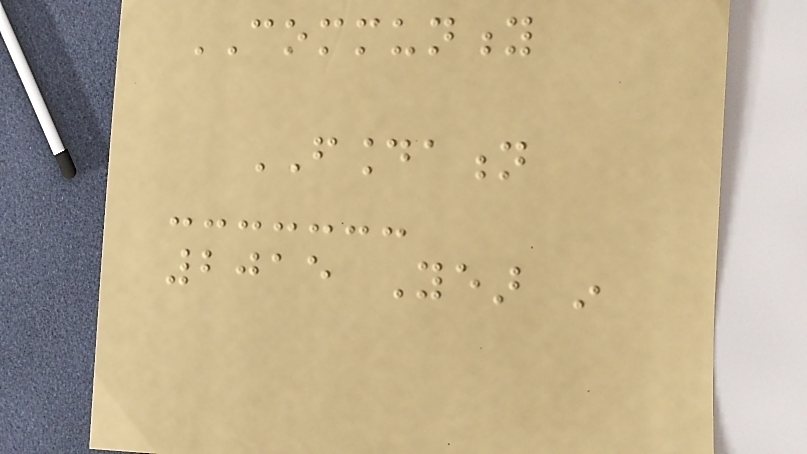COMMUNITY
FOUNDATION
2015 Year in
